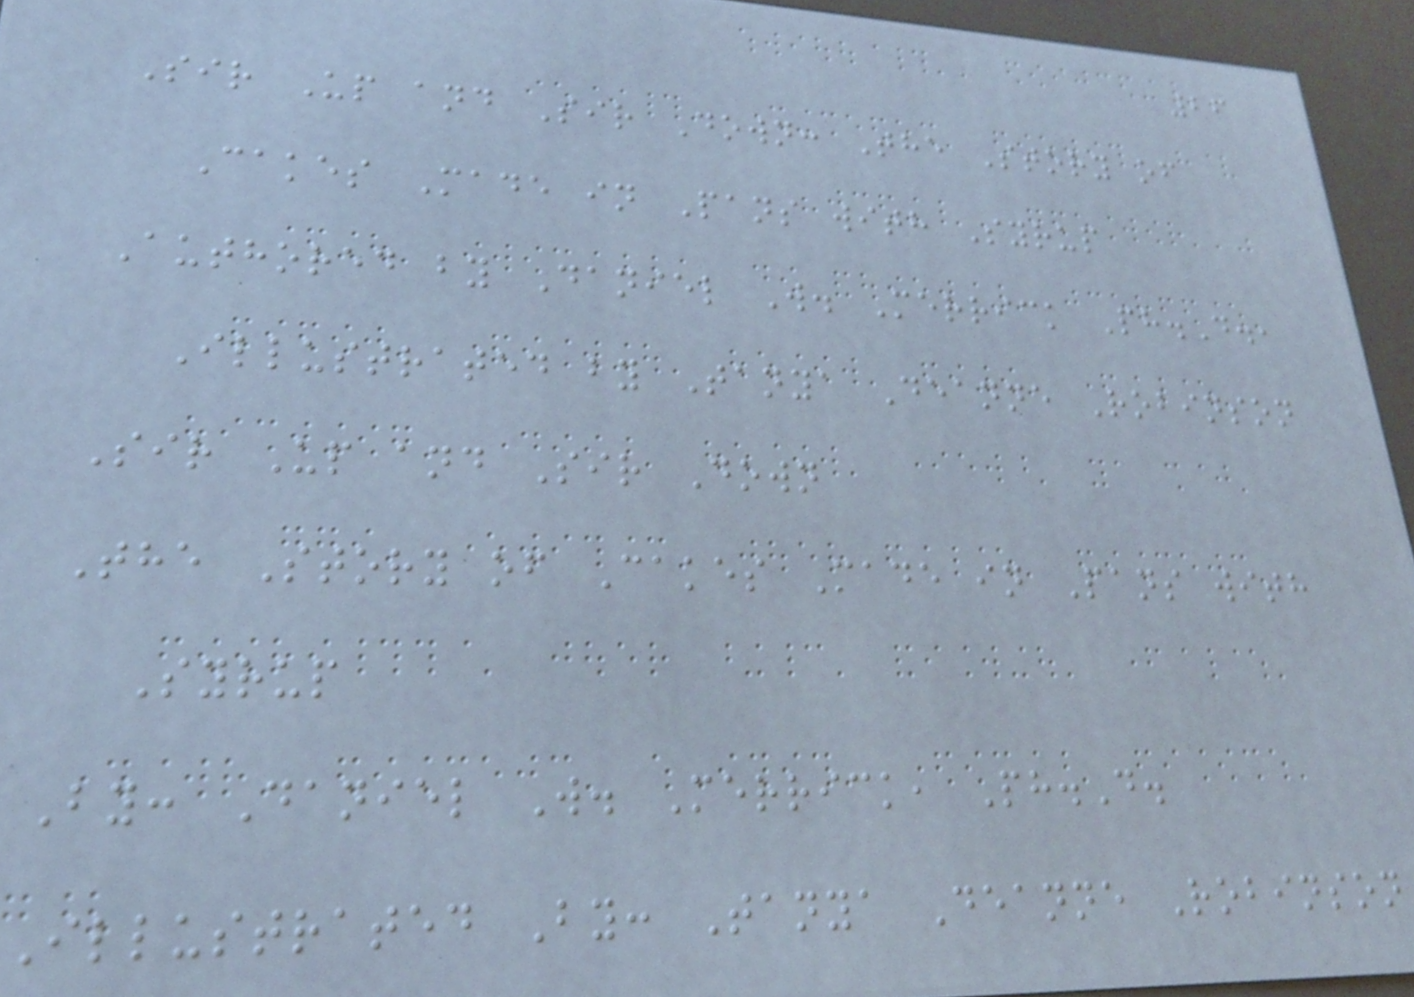26
Sir Up and Sir Down: The Story of
Cakes Made in Pans with Syrup
Authored by Daniel W. Merrick Ph.D.,
Illustrated by Tanya Deanne Robinson
Sir Up and Sir Down
The Story of Cakes Made in Pans with
Syrup
By: Daniel W. Merrick, Ph.D.
Illustrated By: Tanya Deanne Robinson
